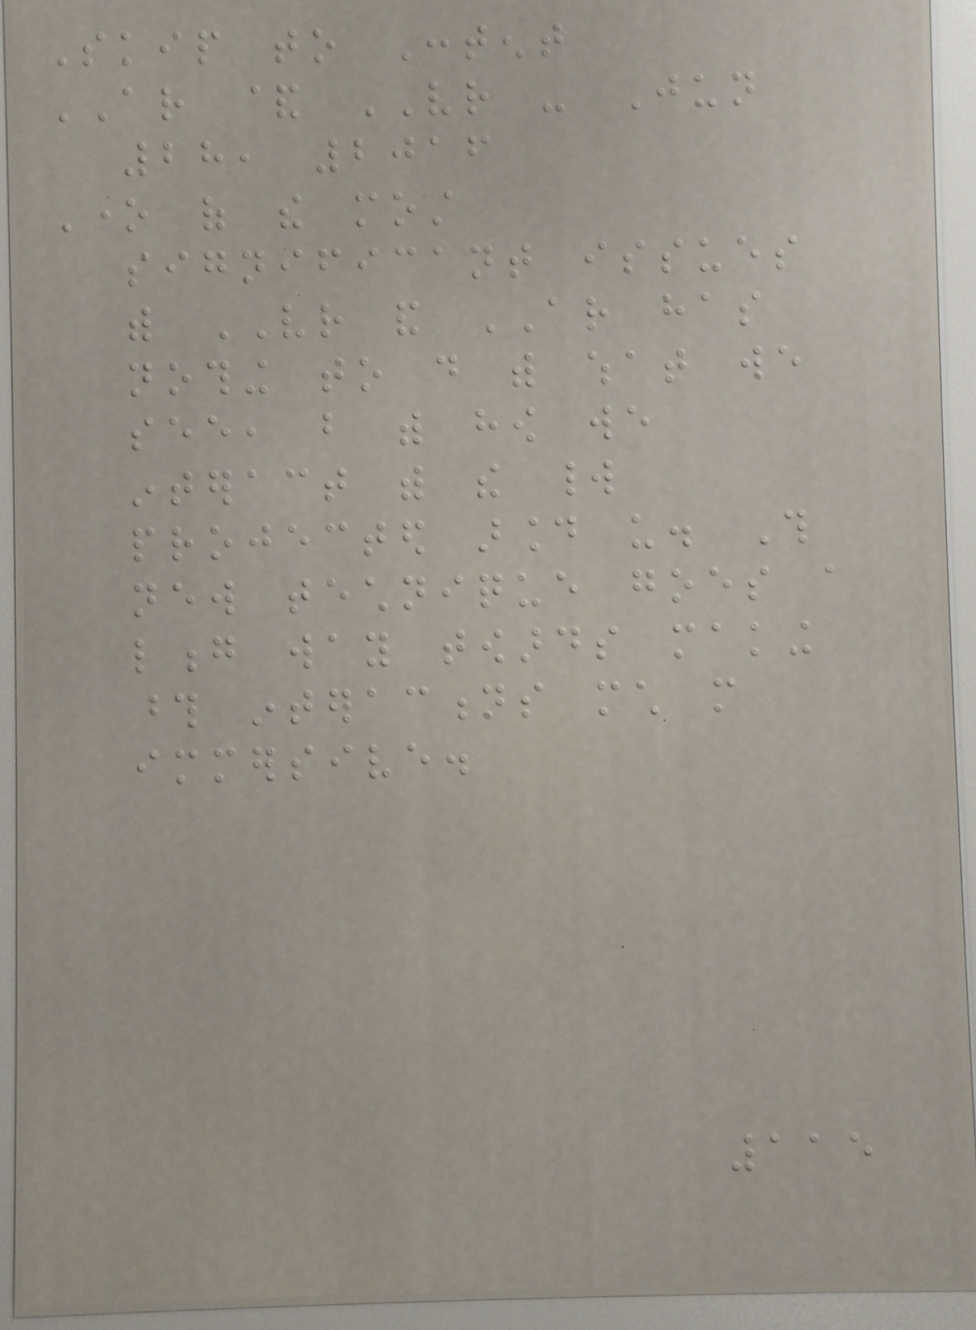Skip to Content
AR & VR - Jun
28, 2016
One of the most
significant issues
with VR and AR has
nothing to do with what we
see, but with how we
interact with the world
projected around us. This
new technique goes a
long way towards making
those interactions much more
immersive.
115
